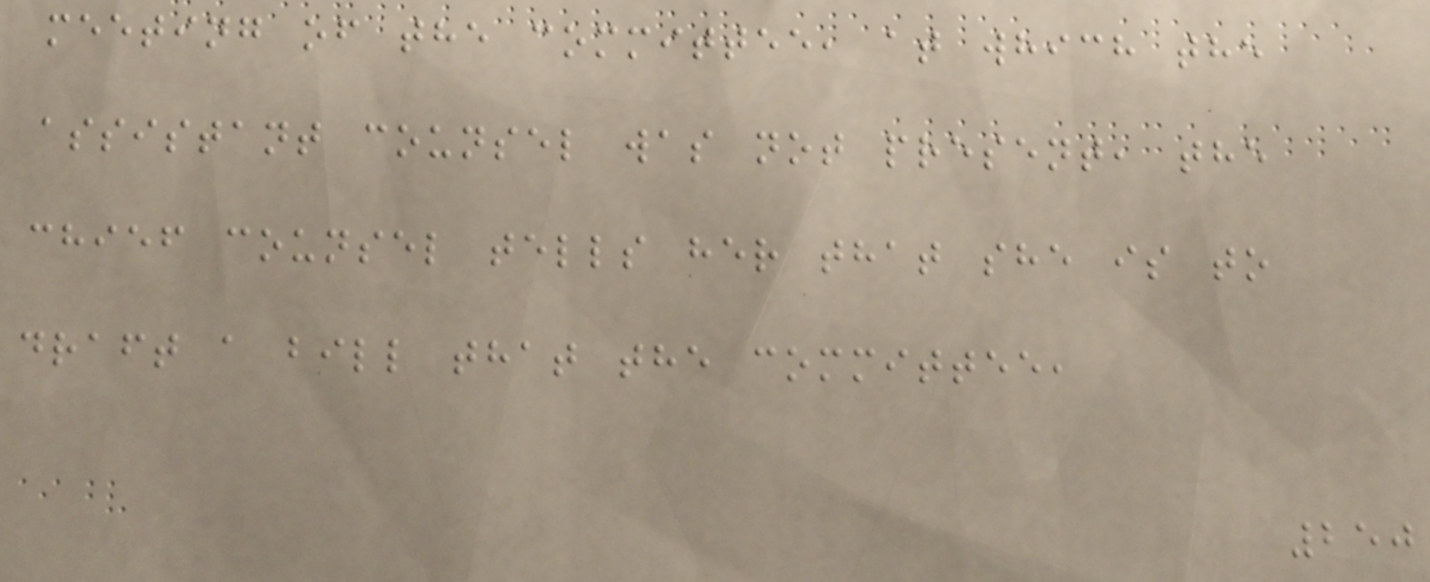meeting of the committee, at which the
assistant counsel was not present, the
chief counsel tells her that she is to
draft a bill that the committee,
250
